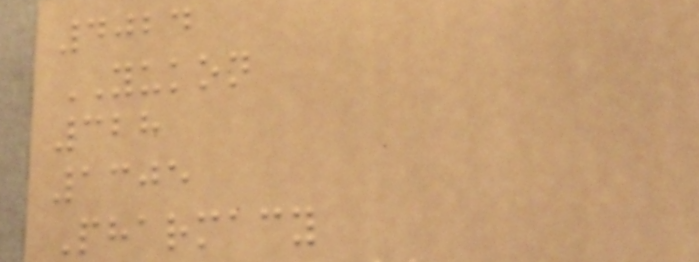4024
YUKON
328
1305
Pharmacy
